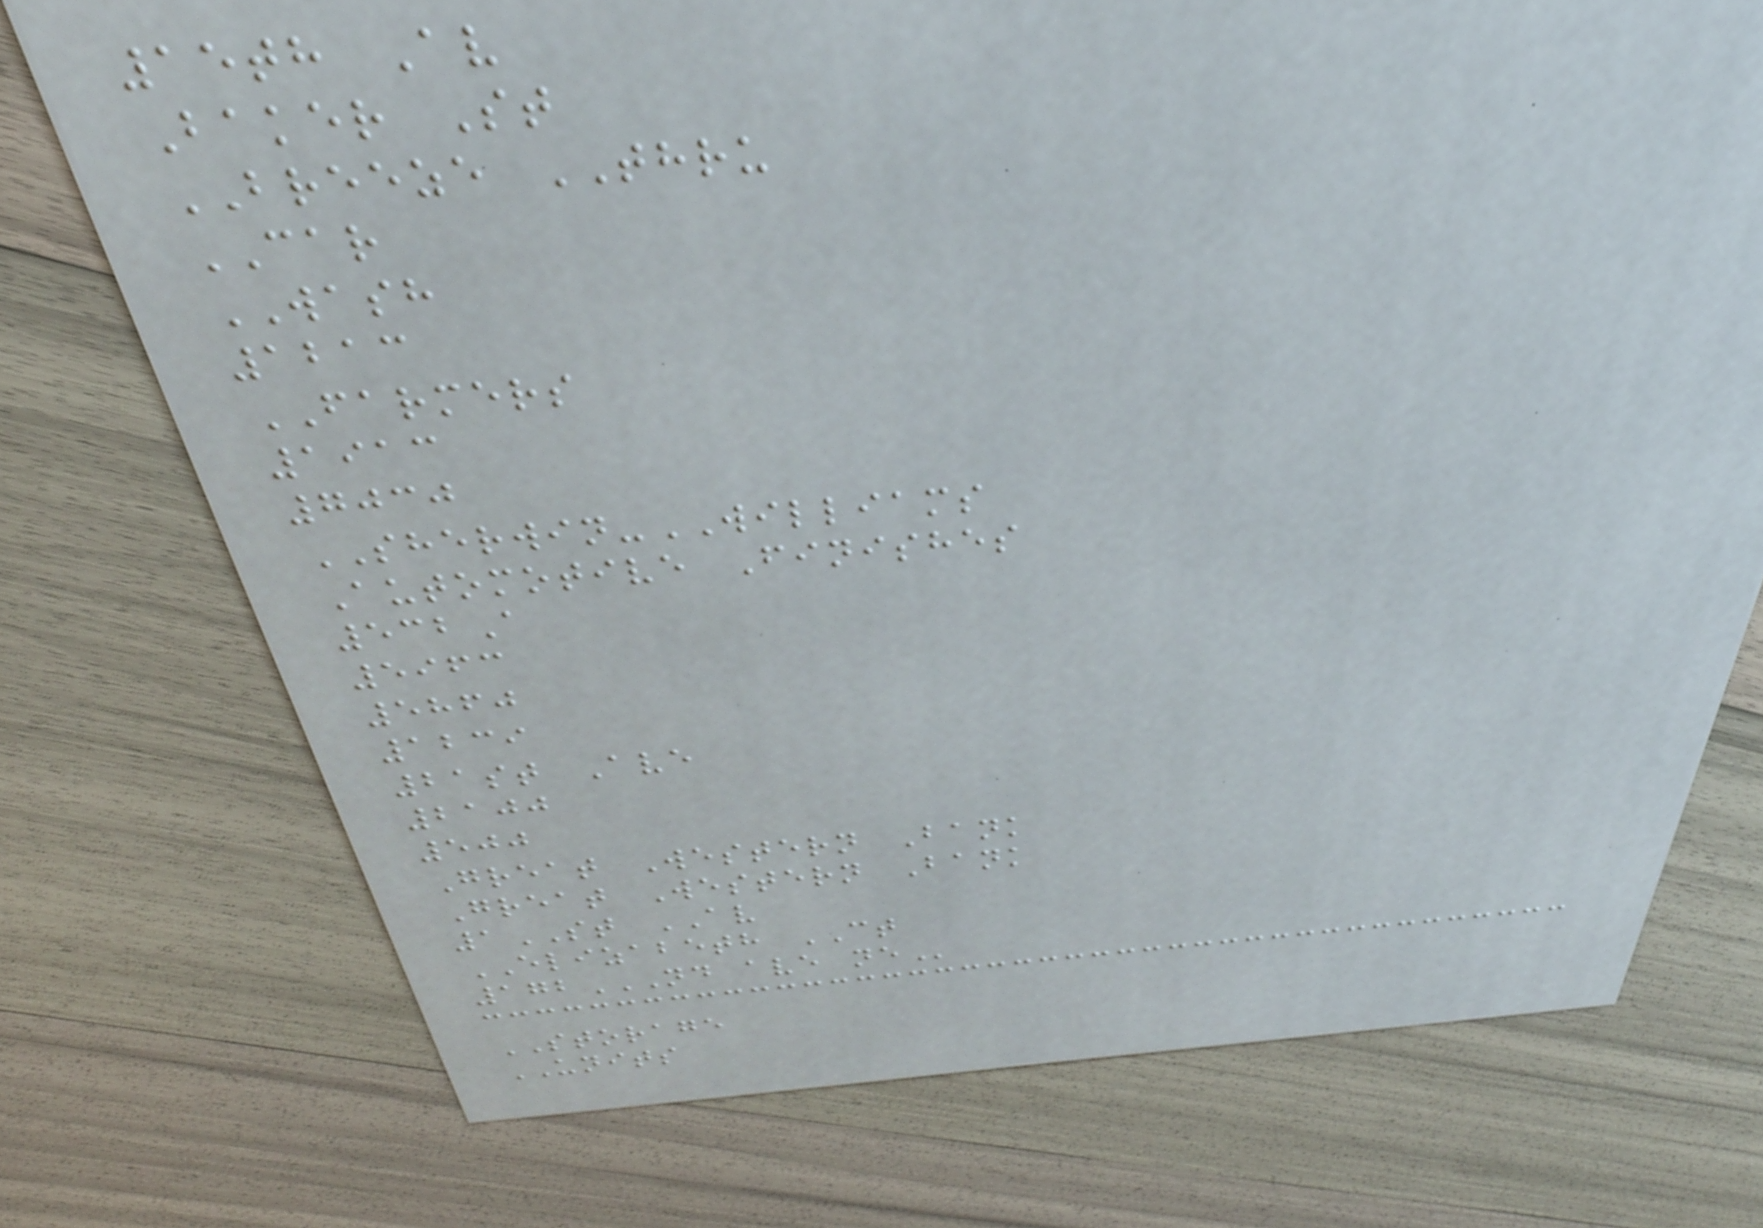15th Av
Baker St
BREEZE THRU
CAR
WASH
1213
FARMERS
1913
7030
SHERWIN-WILLIAMS
Automotive Finishes
532A
5963
5860
1239
21st Ave
2100
500
Great Western Bank
Great Western Bank
1ST AV
ELIZABETH CT
172ND AVE NE
STORAGE
UNITS
